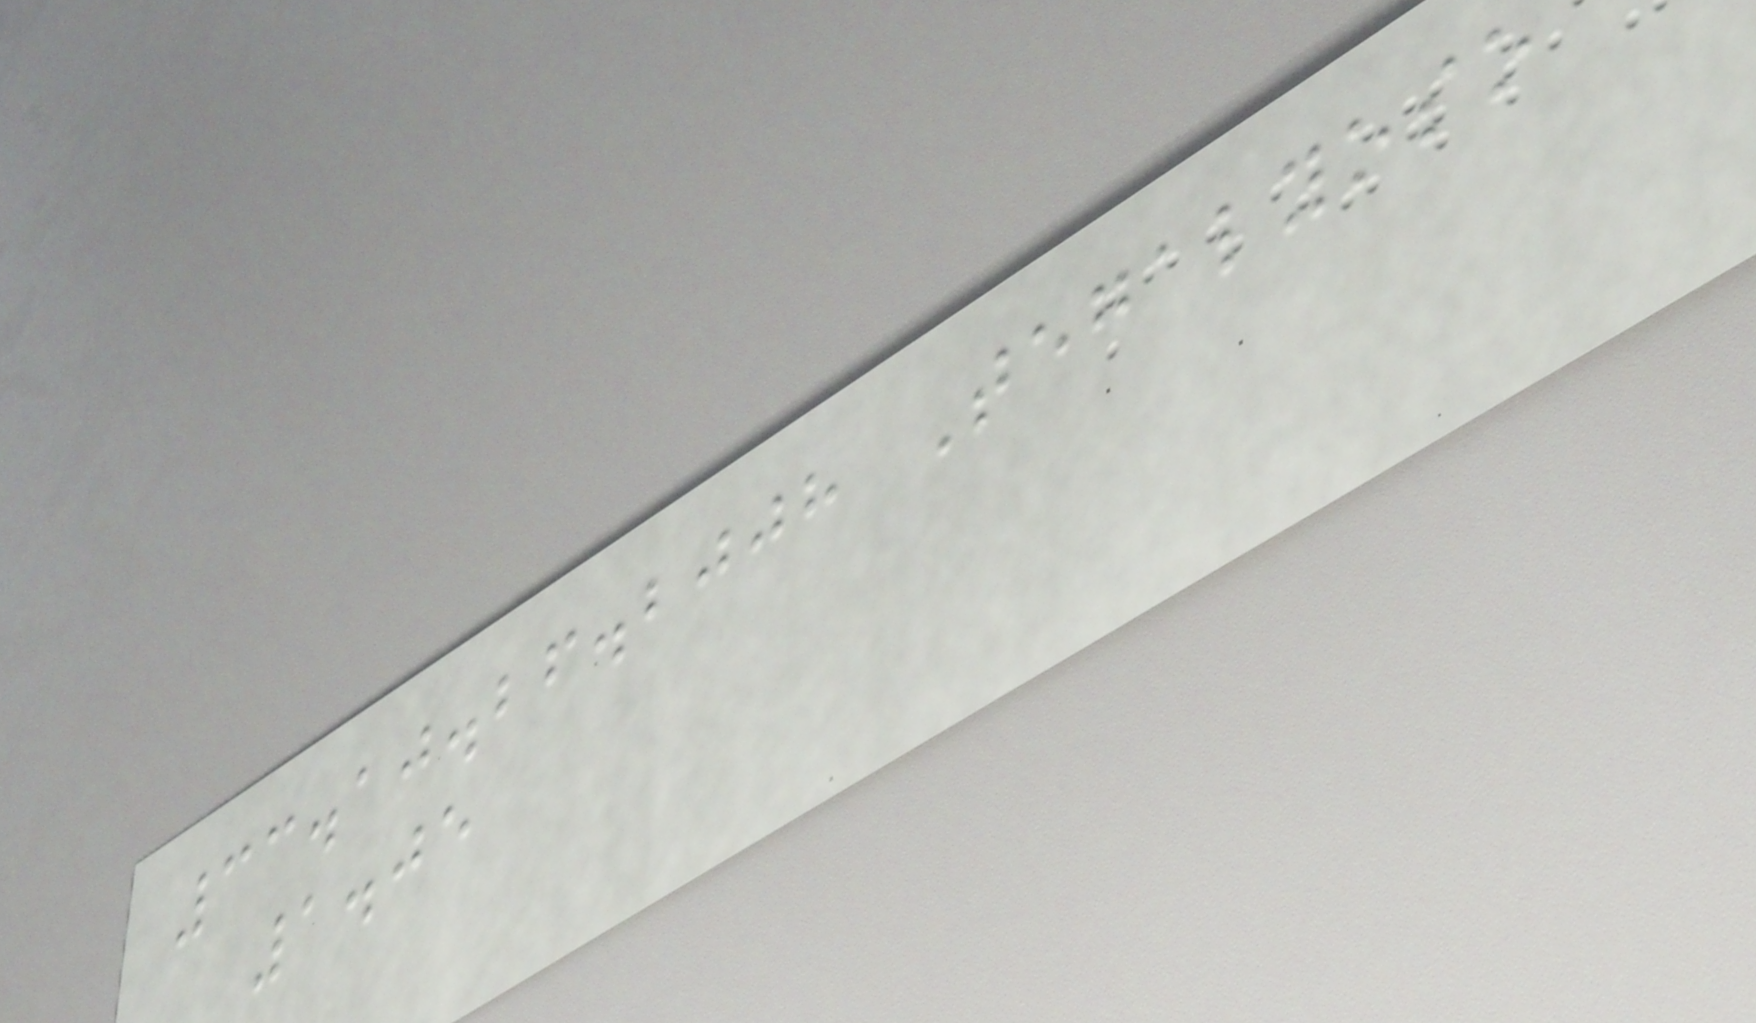33.10.26.2008 Tegalyoso
1.05
